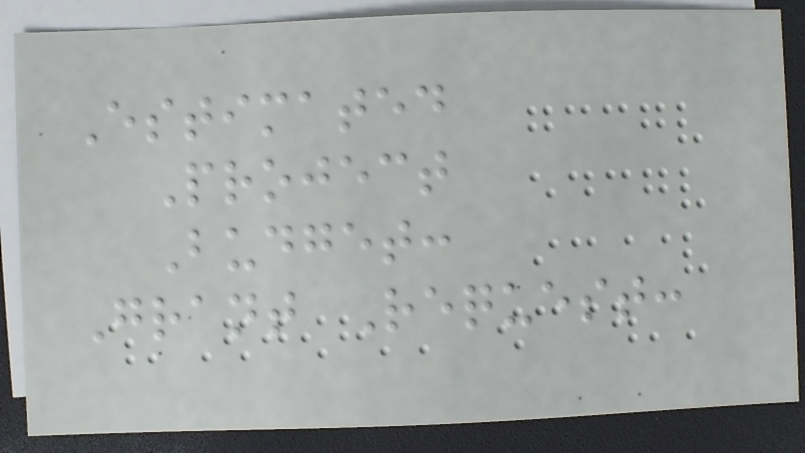Estimated
Project
Budget:
Grant Request:
